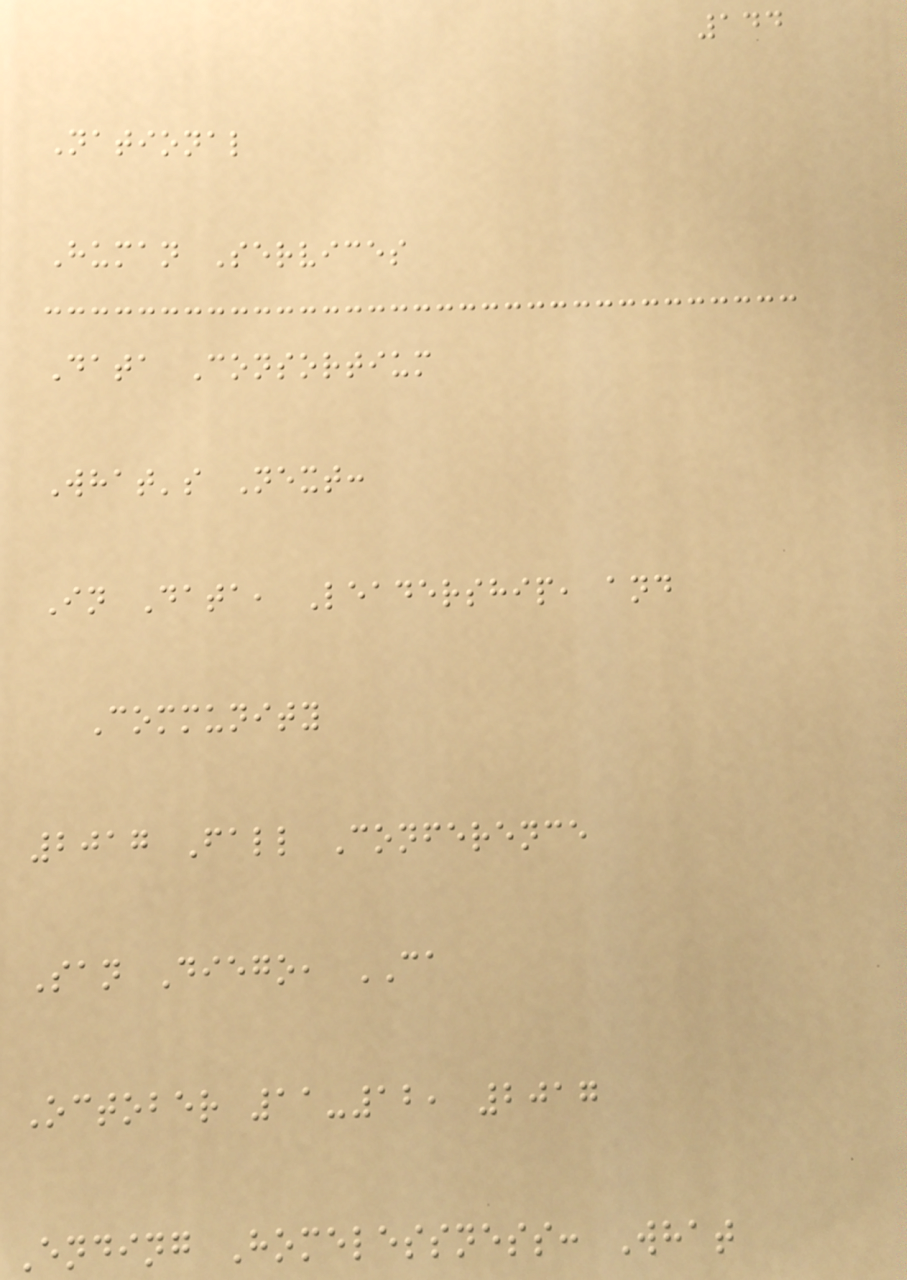144
National
Human Services
Data Consortium
What's Next:
In Data, Leadership, and
Community
2017 Fall Conference
San Diego, CA
October 11-12, 2017
Ending Homelessness: What
